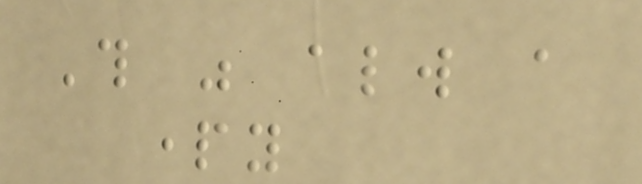This was always a
party
